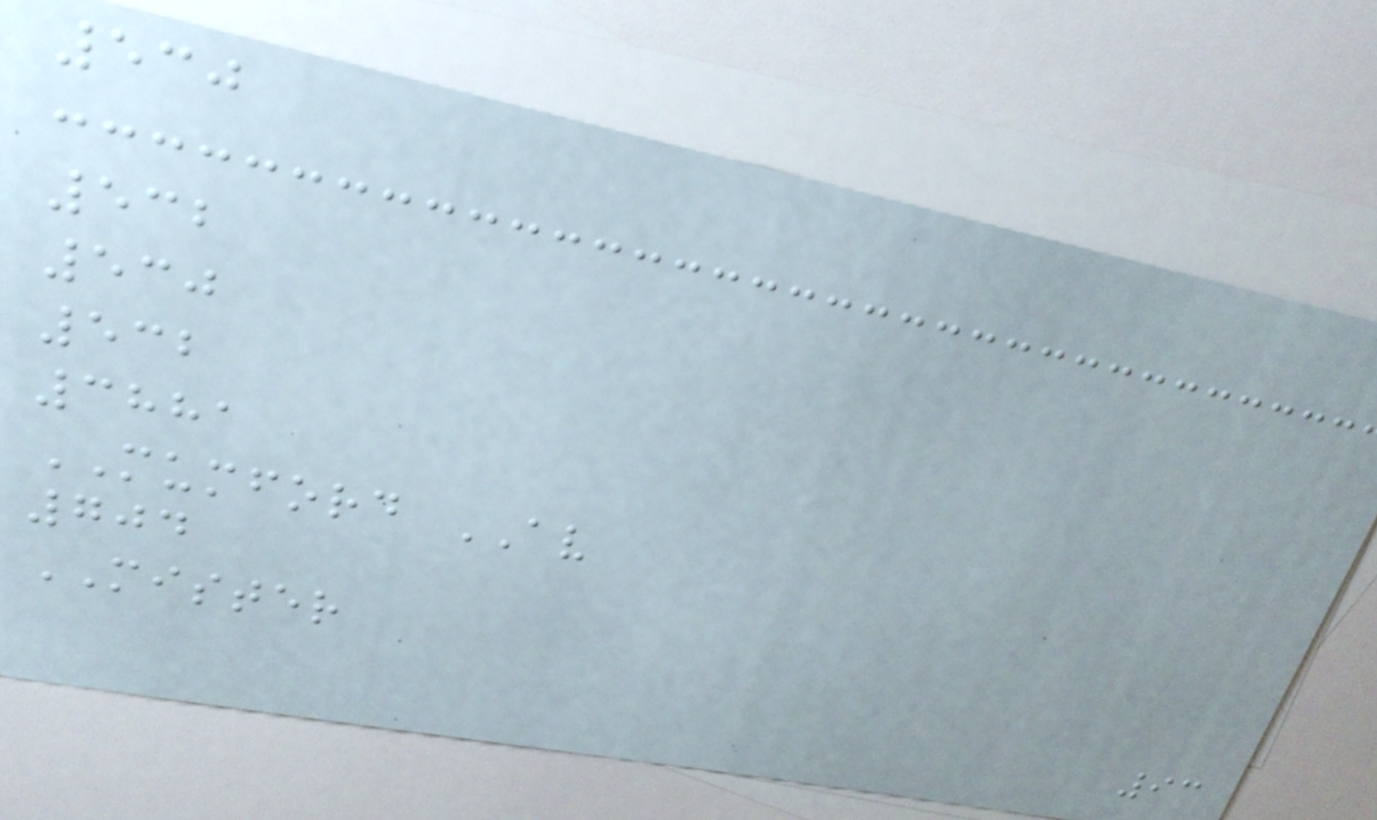530
532
530
532
3881
MUMFORD AV
704
MISTER
93
